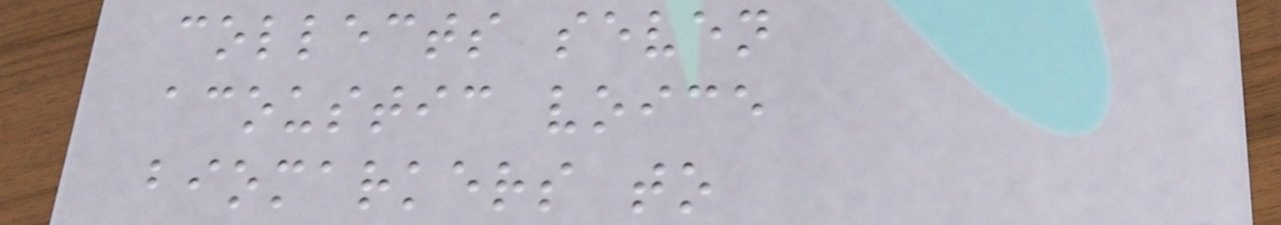collects seven
acoustic voice
biomarkers to
